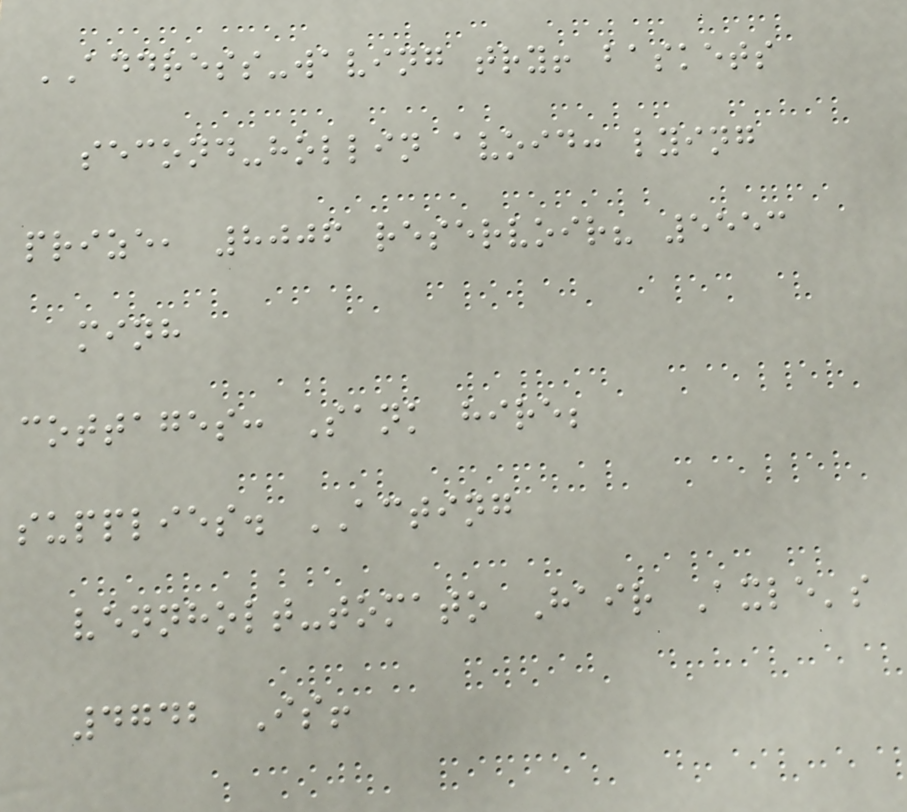ADDRESS-waving try! baskets
second-hollin avoid: lying
prize, 8006 reservoir? 5553
minh
cottages: Sank hire;
supplies. ACTING
vennholt-tomato Hair Axle's
4742 Is!
